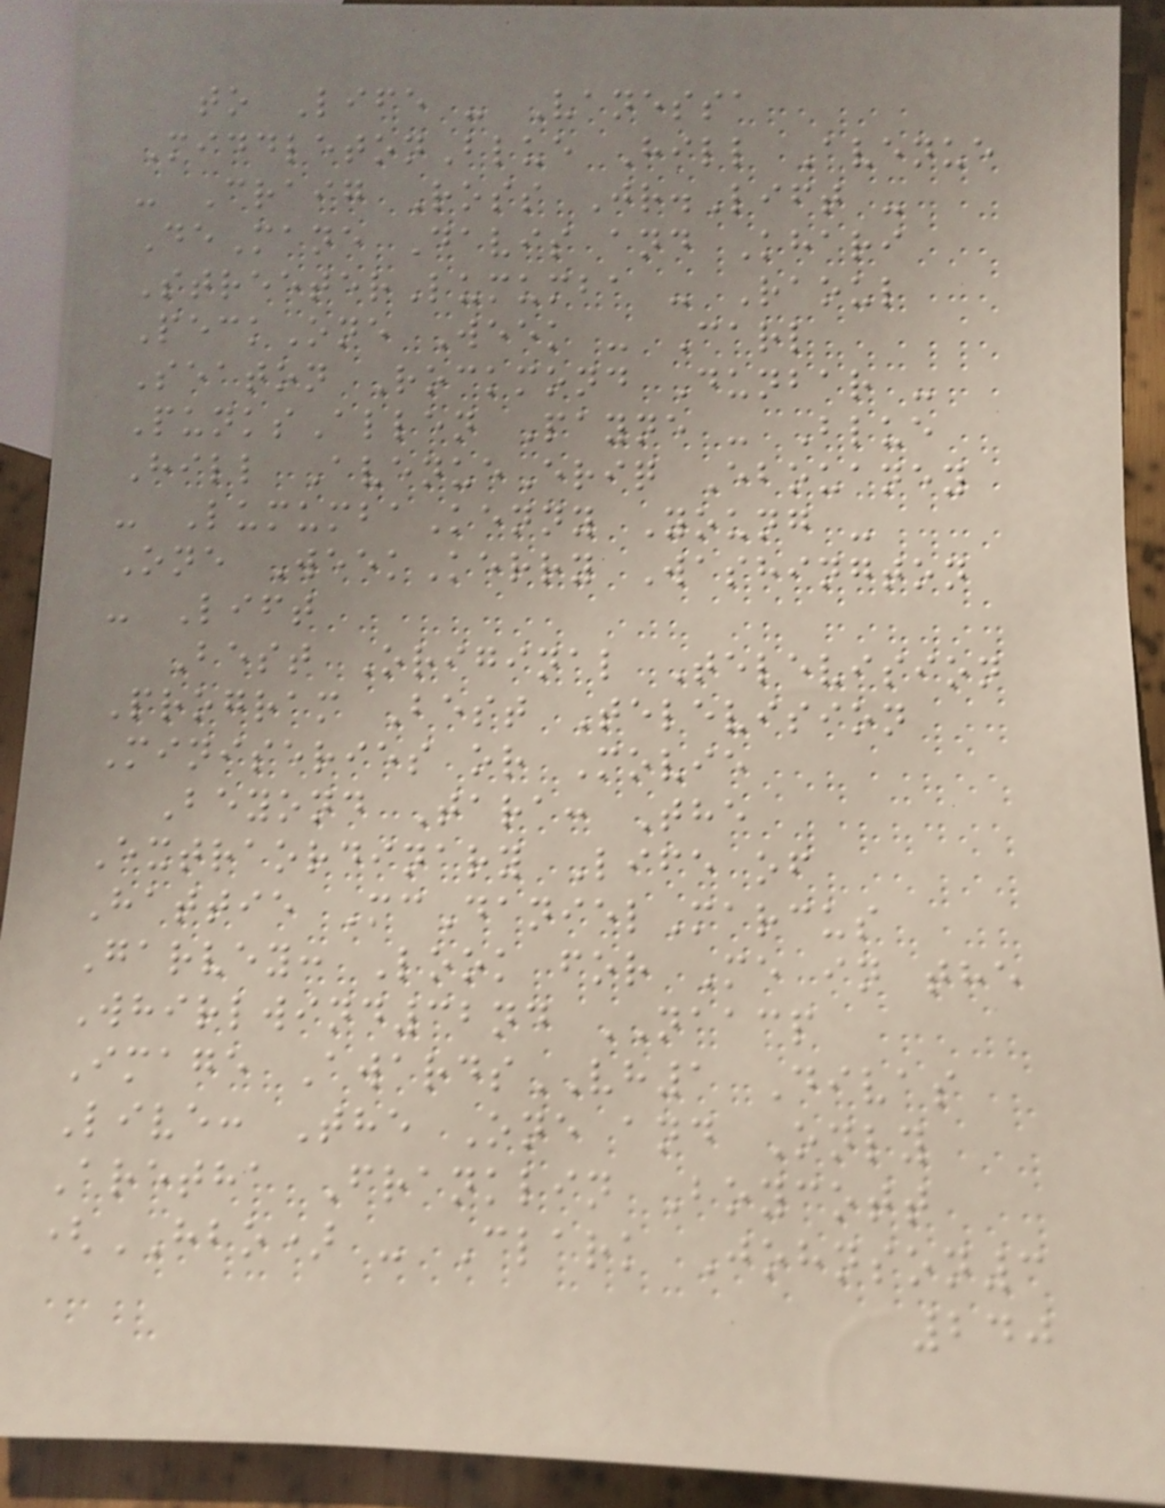to Life - Vanessa
MiddletonBlue Hill Avenue
- Craig Ross Jr.Lift -
DeMane Davis and Khari
StreeterLumumba - Raoul
PeckOne Week - Carl
Seaton Rockmond Dunbar -
PunksAllen Payne - Blue
Hill AvenueEriq Ebouaney
- LumumbaKenny Young -
One WeekKerry Washington
- Lift
Best Original Television
Program Best Television
Miniseries or Movie
Beyond Tara: The
Extraordinary Life of
Hattie McDanielMarcus
Garvey: Look for Me in the
Whirlwind32nd NAACP
Image AwardsVH1 Divas
Live: The One and Only
Aretha Franklin Boycott
(HBO) - Clark Johnson3
240
